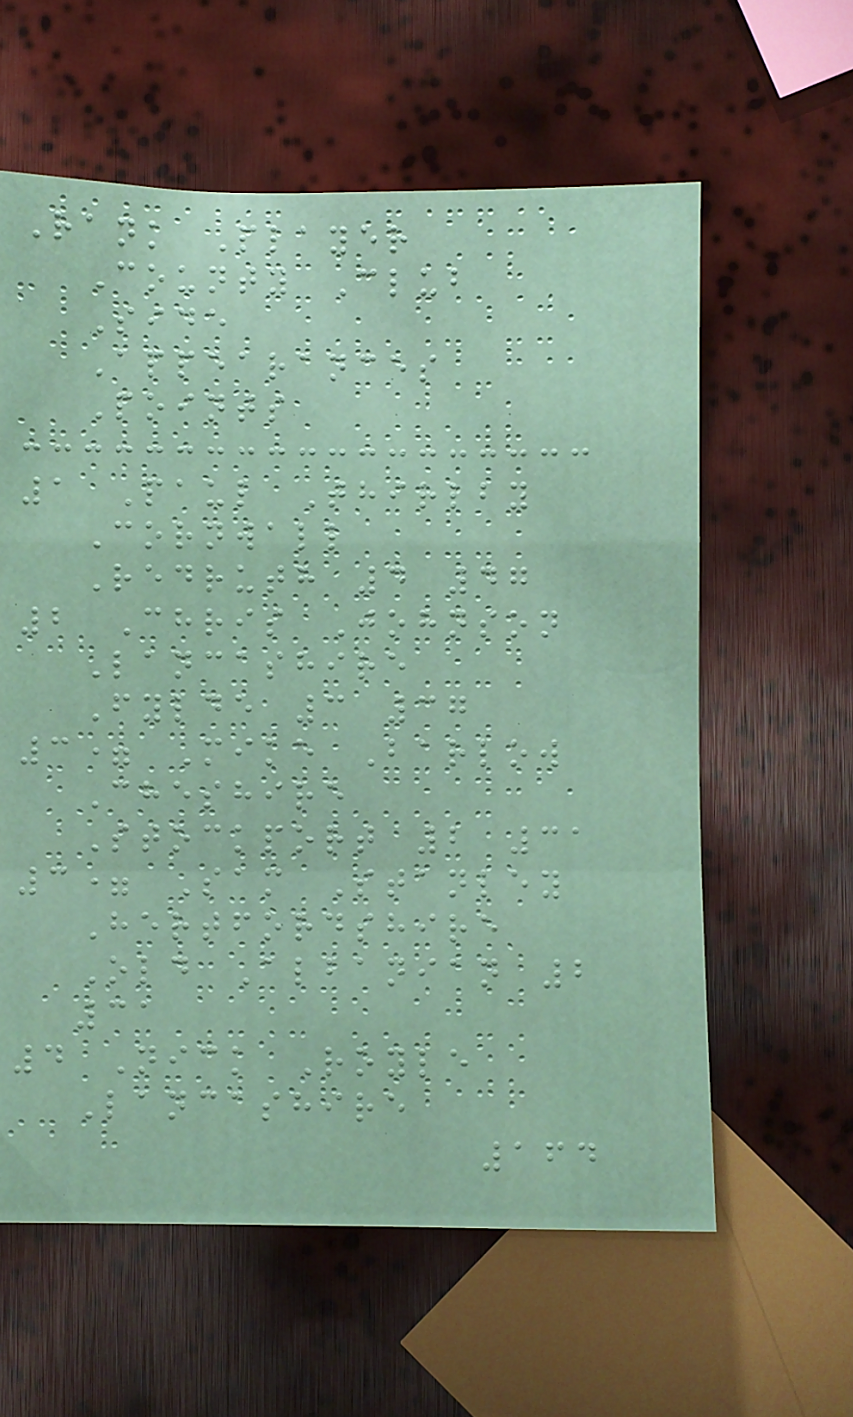Rank Player
County Club
Side
Appearances
Points
1 Paul Thirlby
Cornwall
Redruth 4 47
2 Chris Johnson
Lancashire
Fylde 3 37
3= Mike Barlow
Cheshire
Stockport 2 31
3= Sam Stanley
Hertfordshire
Old Albanian 2
31
4 Nick Royle
Lancashire
164
